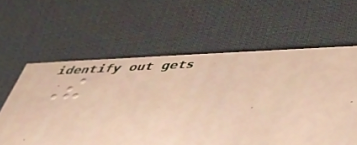The
